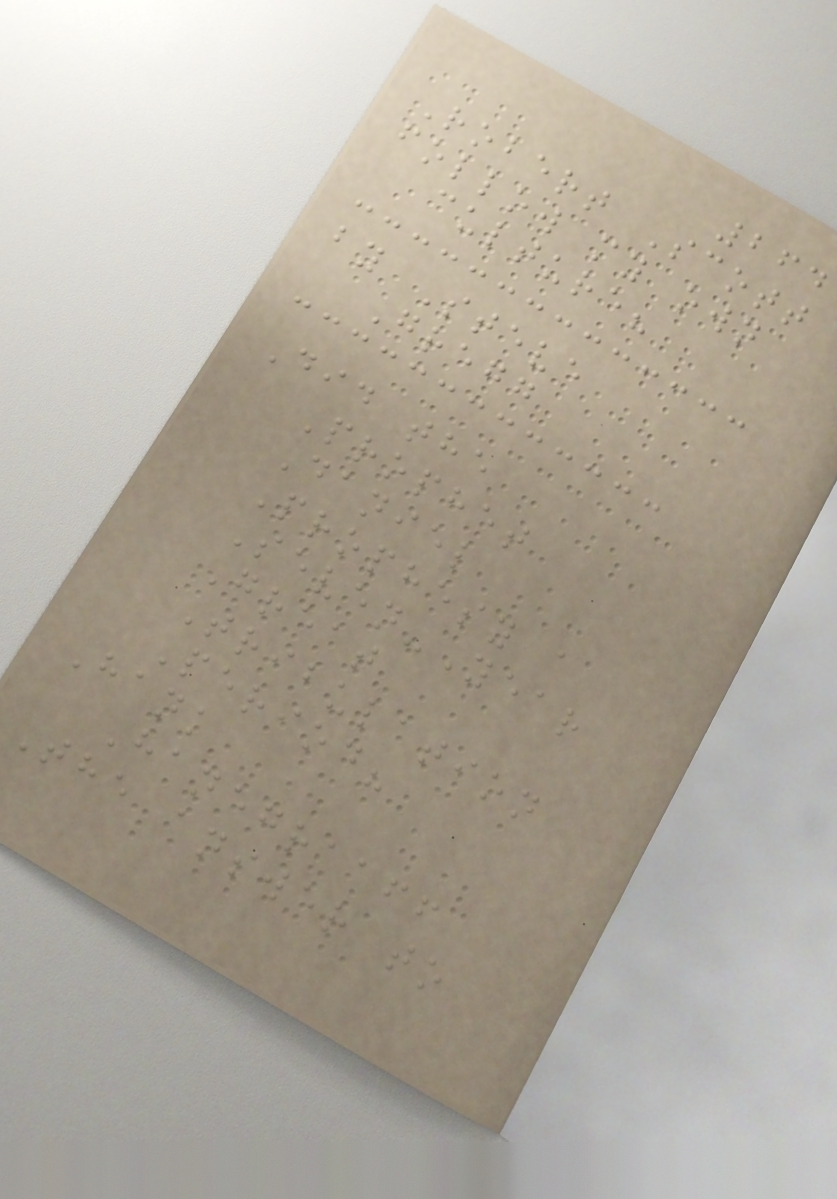264
Robert Scott
follow my own
culture?
by Steve
Gregg
Did the
Prophet
Daniel
Prophesy a
Seven-Year
Great
Tribulation
Period?
Hank
Hanegraaff
The answer to
